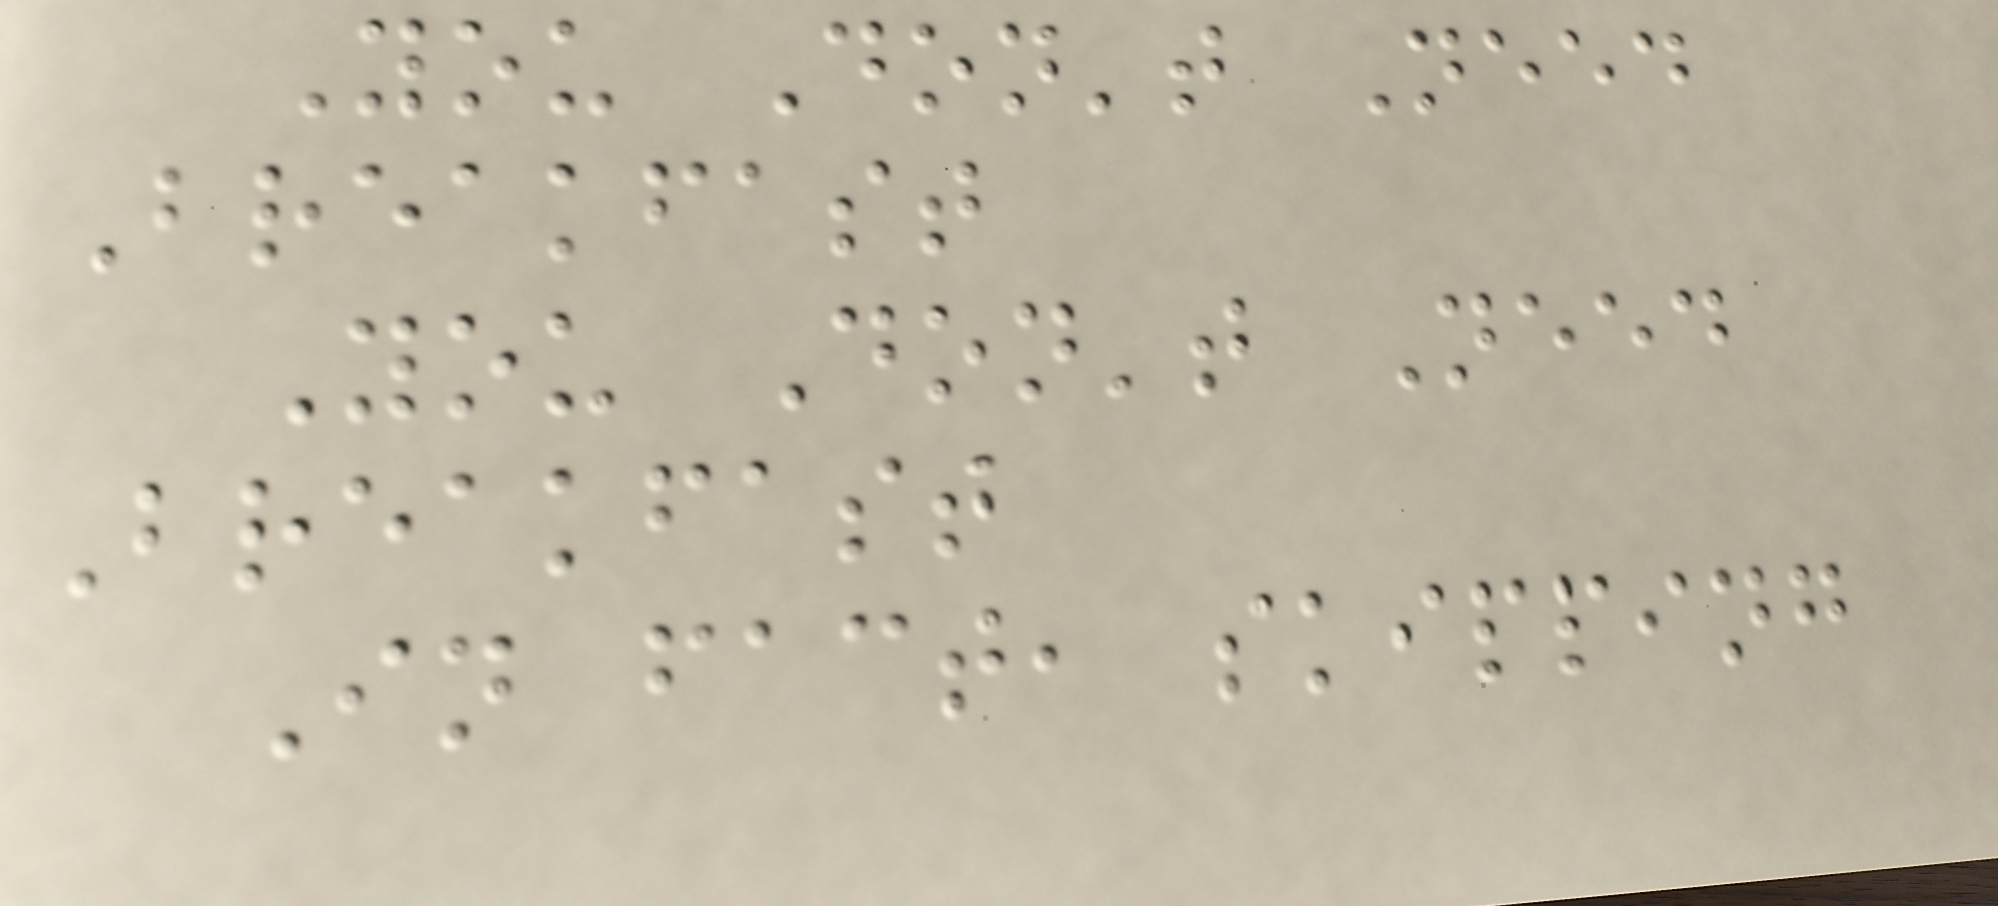You Don't Need
Breakfast
You Don't Need
Breakfast
In fact, skipping
